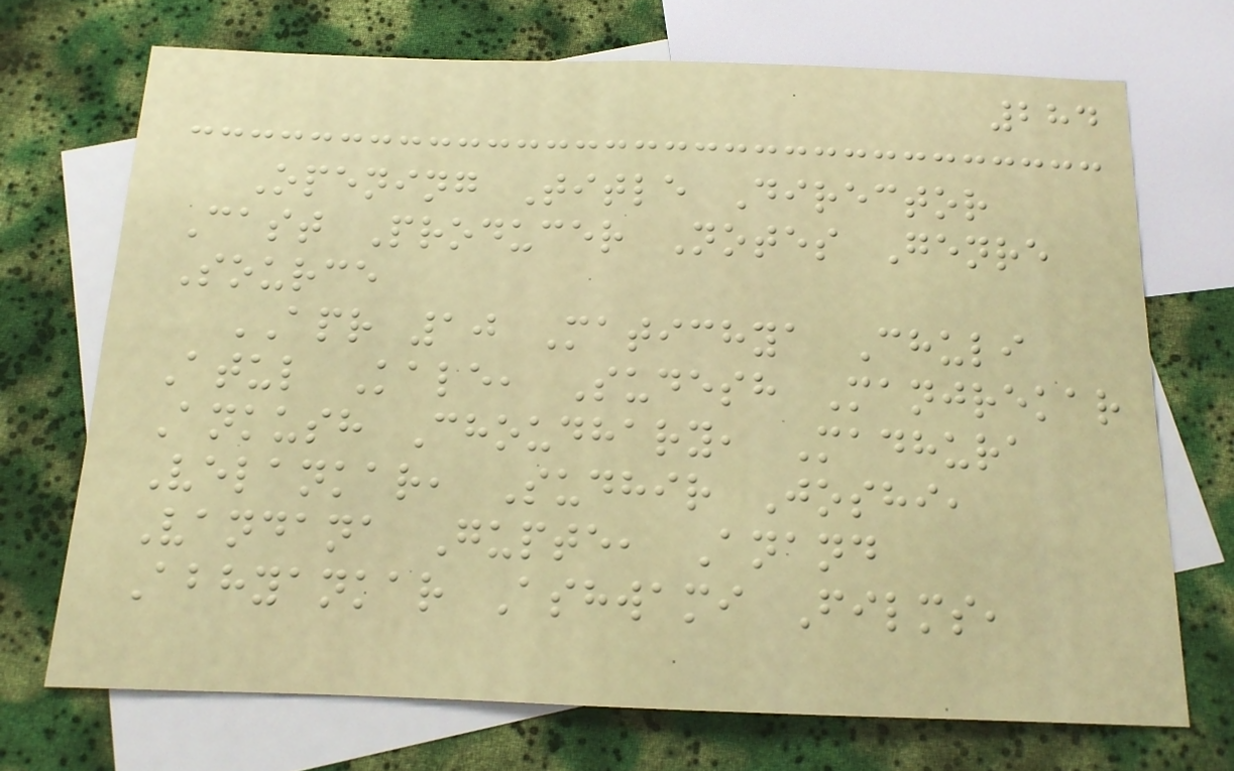284
Opening Title Director
Cast Producer Notes Genre
Source
APR 10 Matichya Chuli
Atul Kale, Sudesh Manjrekar
Ankush Choudhary, Madhura
Velankar, Sudhir Joshi,
Vandana Gupte, Anand
Abhyankar Ashwami Films,
